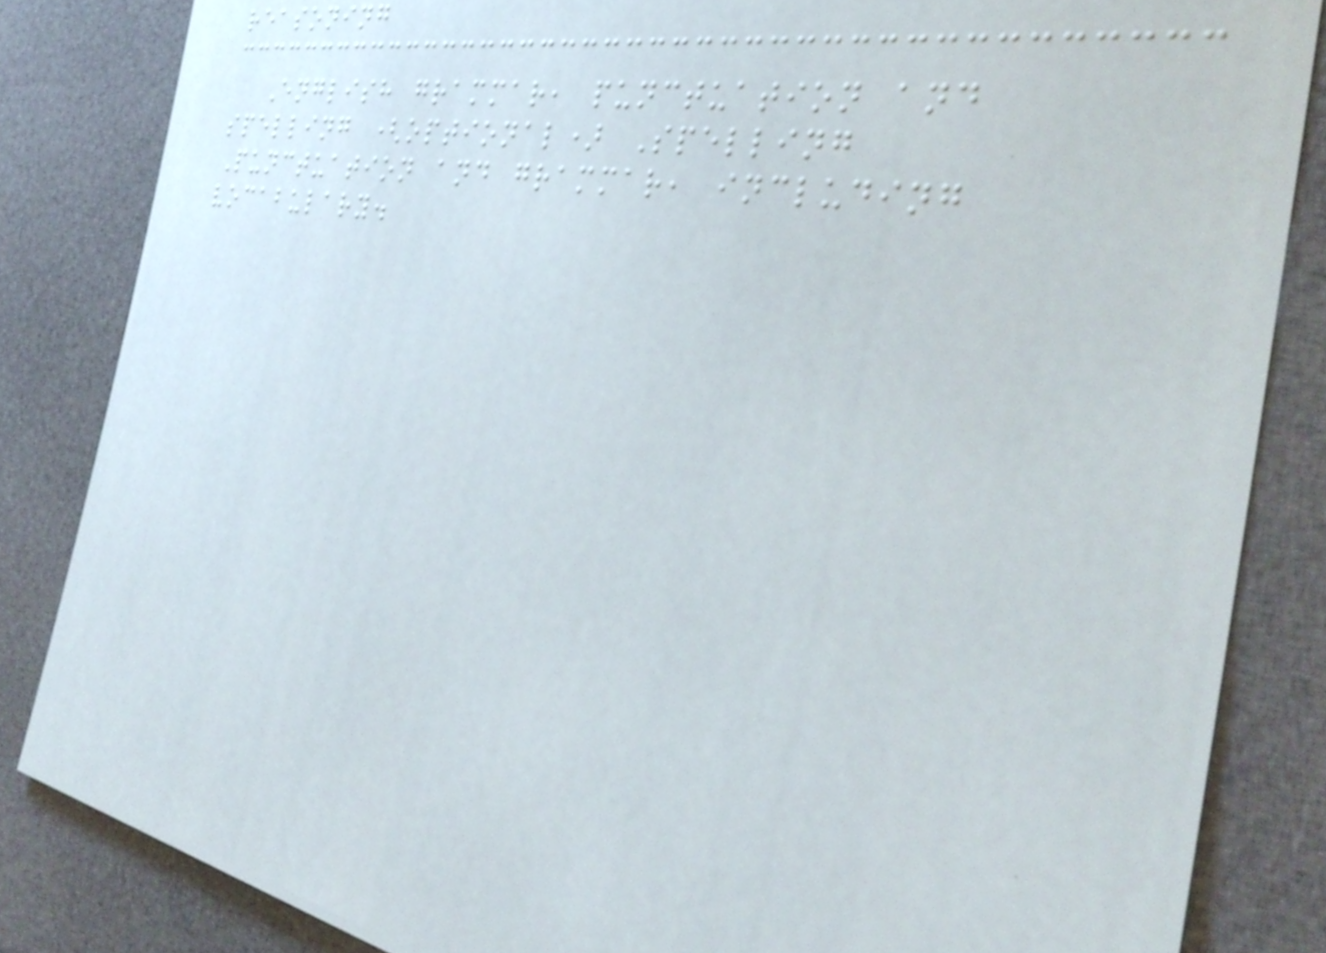reasoning
English grammar, punctuation and
spelling (optional) Spelling
Punctuation and grammar, including
vocabulary.
